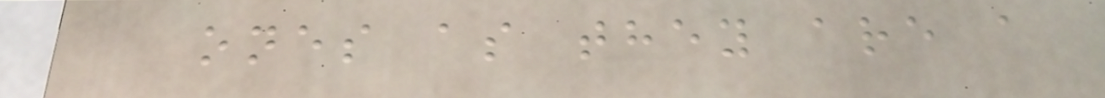ones as they are a
